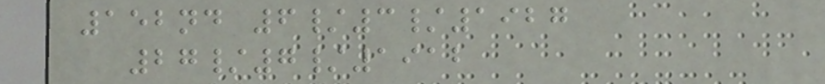152nd 6/3/1927
27/7/1912
